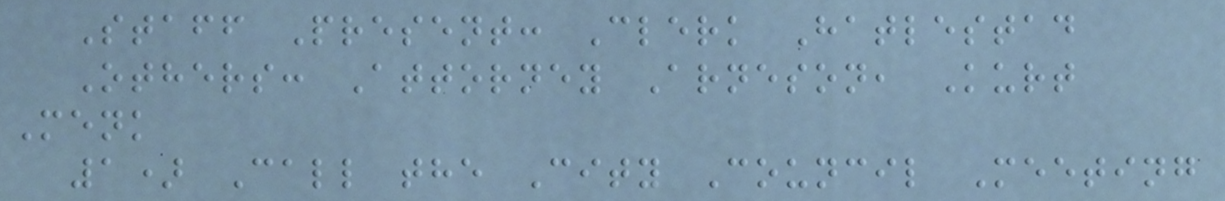Staff Present: Clerk Hatlestad
Others: Attorney Arneson, Kurt
Menk
1) Call the City Council Meeting
